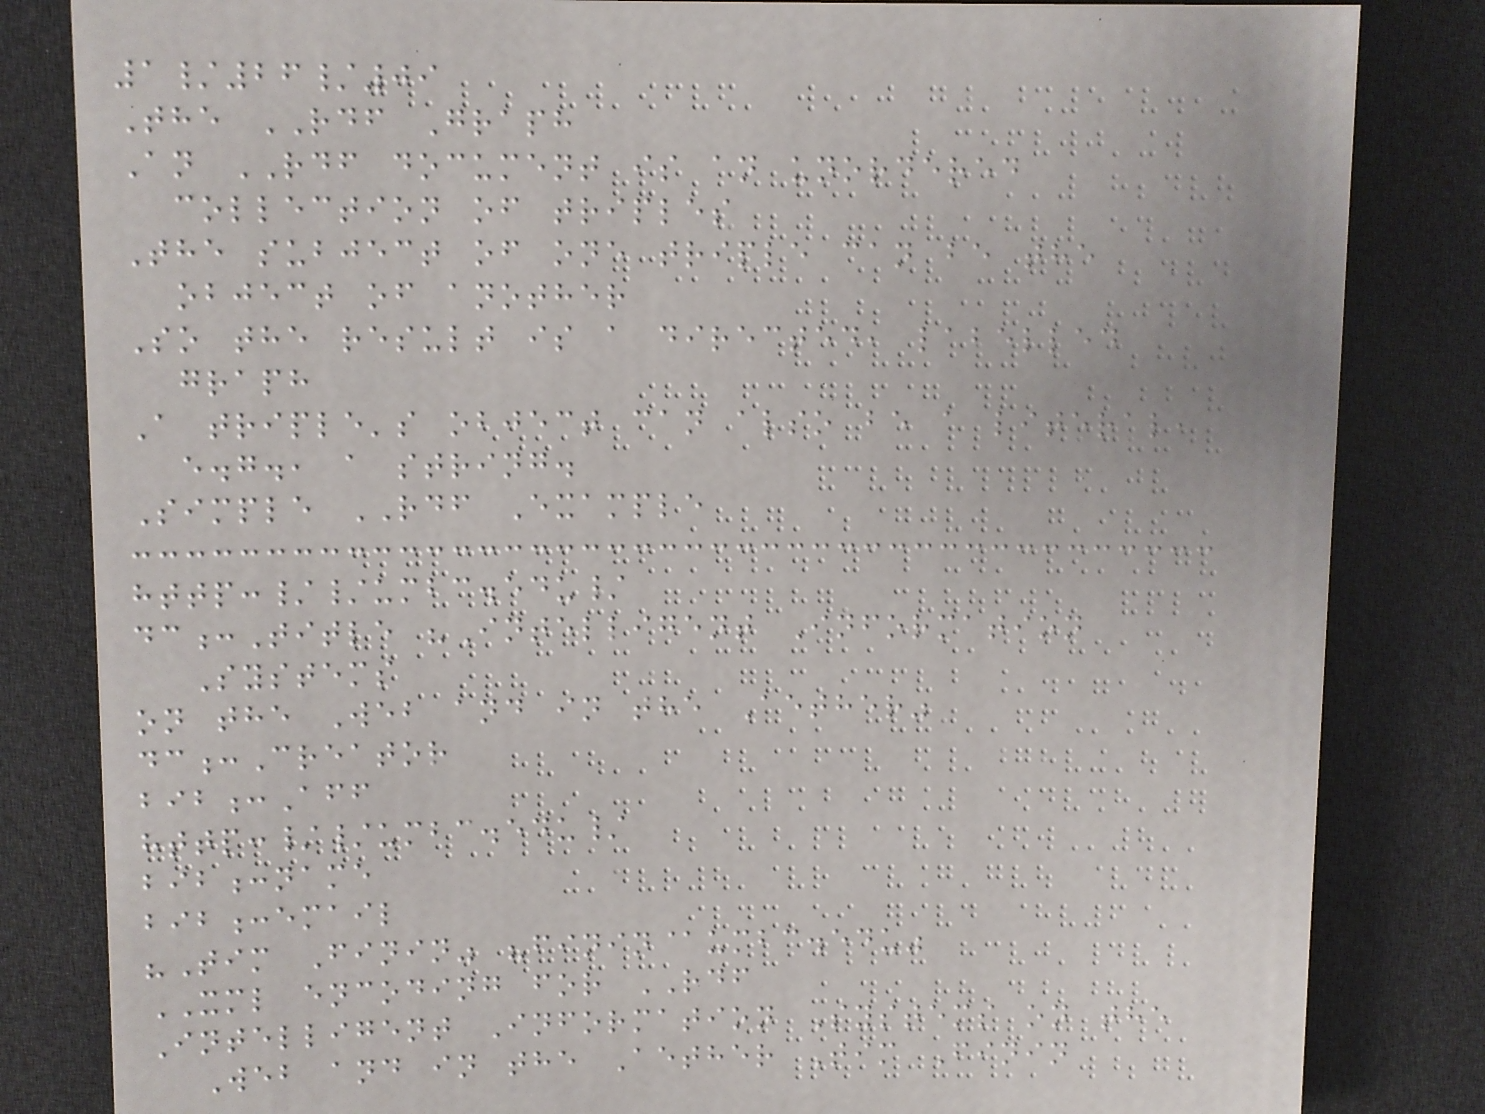1/26/09
The RDF Graph
An RDF document is an unordered
collection of triples
The subject of one triple can be the
object of another
So the result is a directed, labelled
graph
A triple's object can also be a literal,
e.g., a string.
Simple RDF Example
http://umbc.edu/
dc:Title "Intelligent Information
Systems
on the Web and in the Aether"
dc:Creator
bib:Aff
http://umbc.edu/
bib:name
bib:email
"Tim Finin" "finin@umbc.edu"
XML encoding for RDF
Intelligent Information Systems on the
Web and in the Aether Tim Finin
